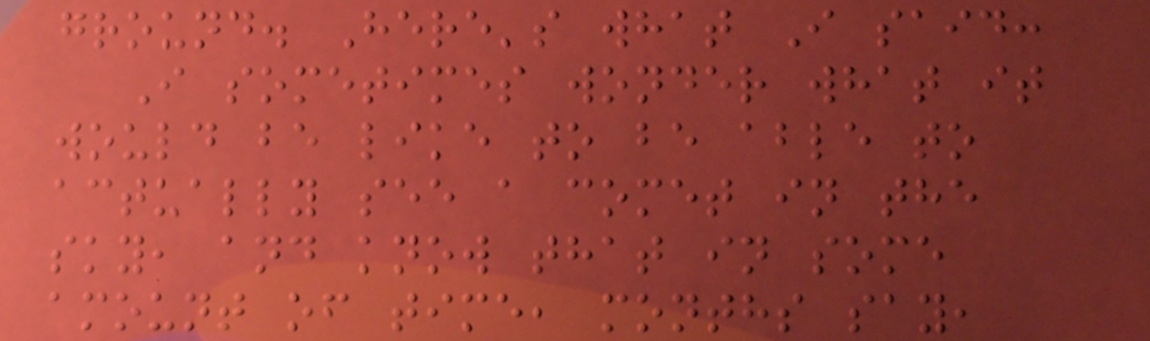ground. Here's what I said:
I sometimes wonder what it
would be like to be able to
actually see a comet in the
sky, and know that in some
amount of time, months say,
